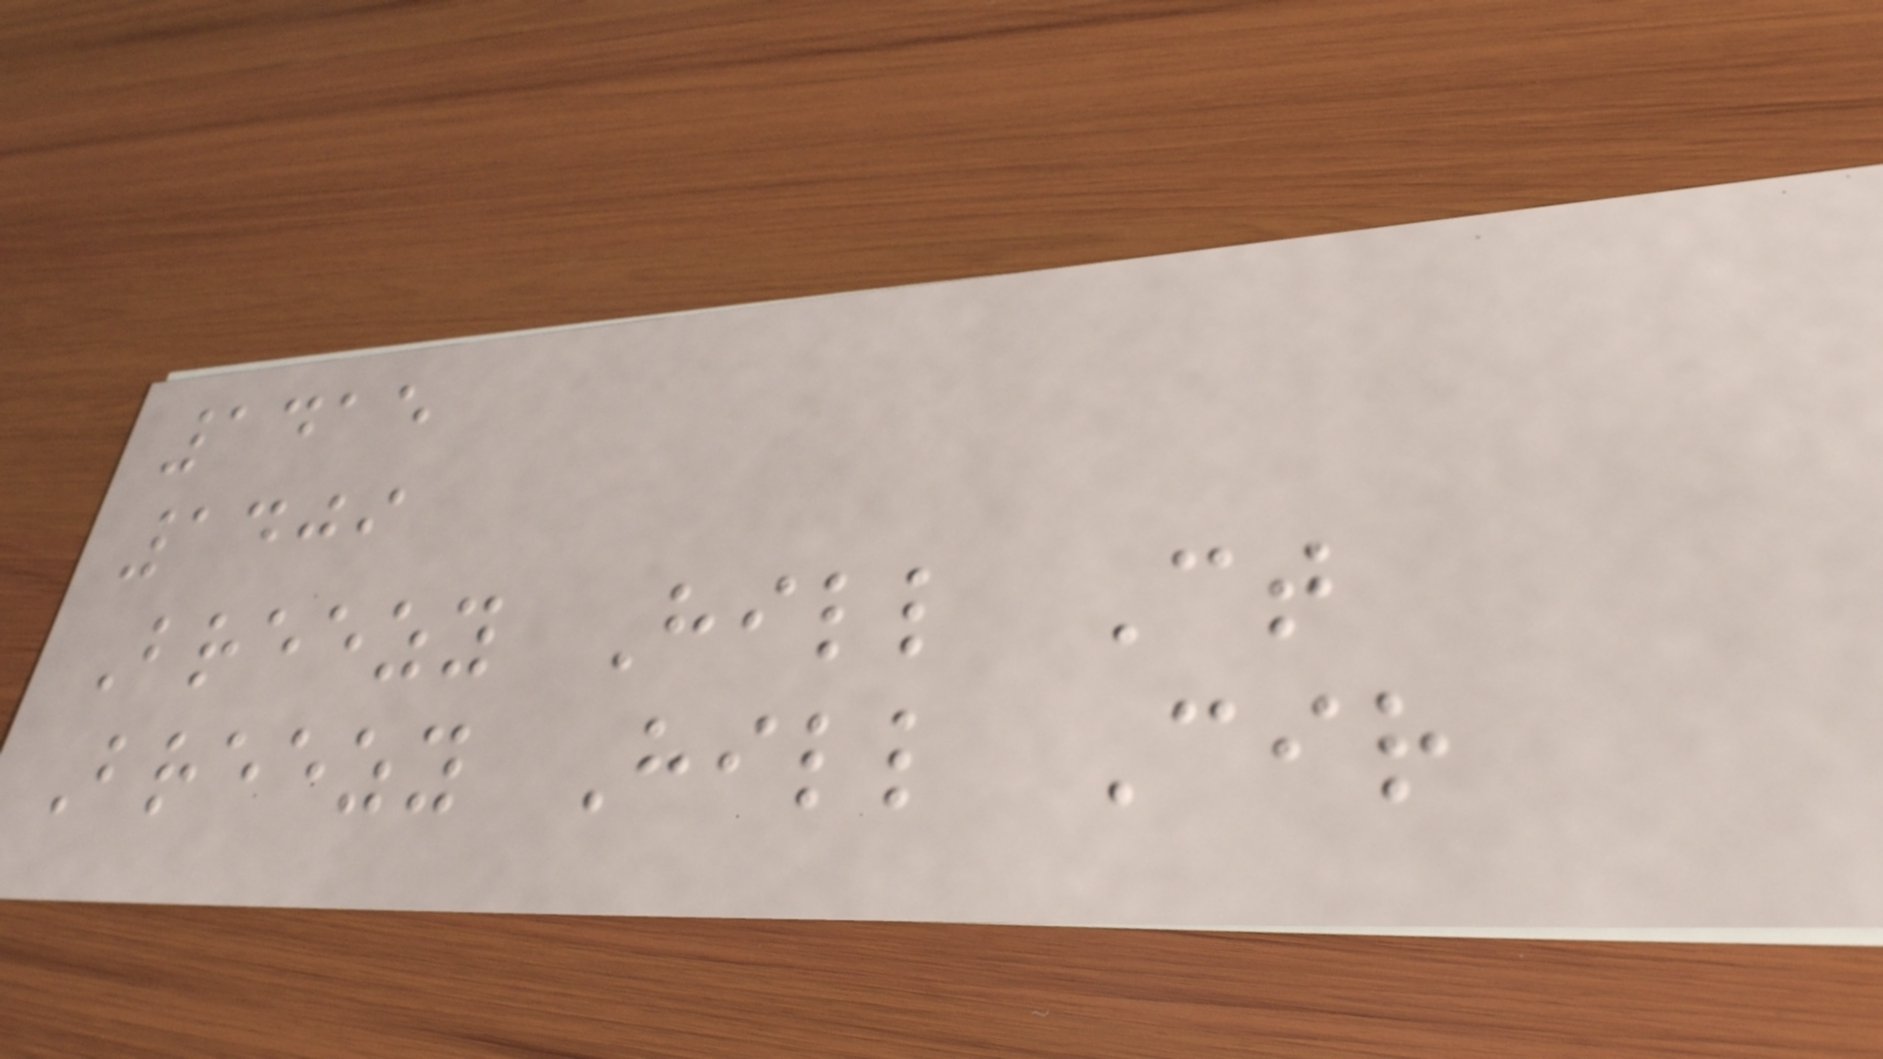1415
1409
Breezy Hill Ct
Breezy Hill Cir
